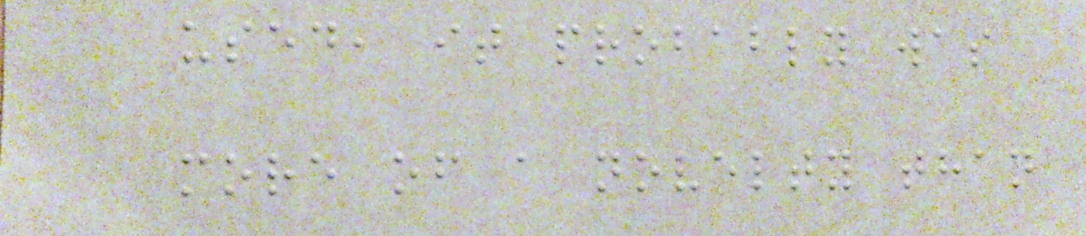used, it probably was
more of a novelty than
